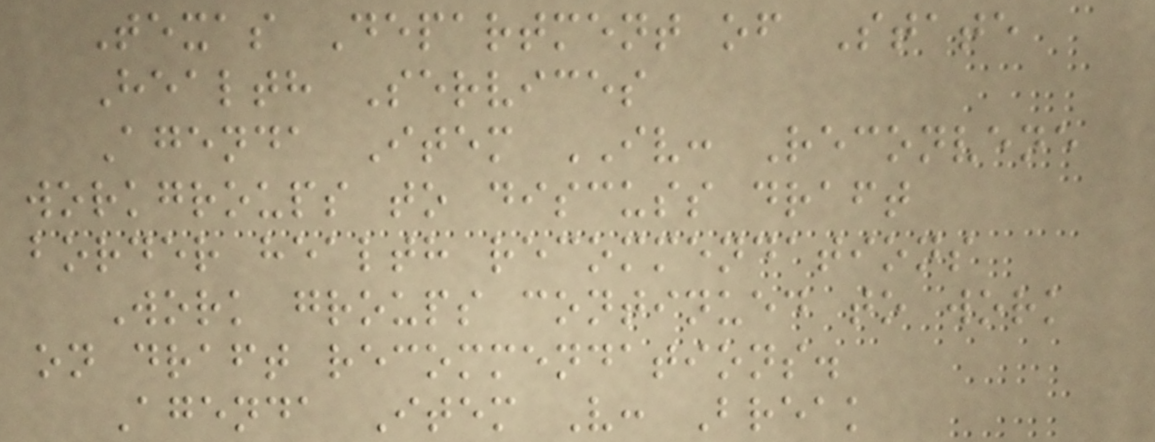Texas Department of State
Health Services
Agenda Item IV: Reconvene
workgroups to discuss draft
border health recommendations
Work groups continued to work
on draft recommendations.
Agenda Item V: Break
